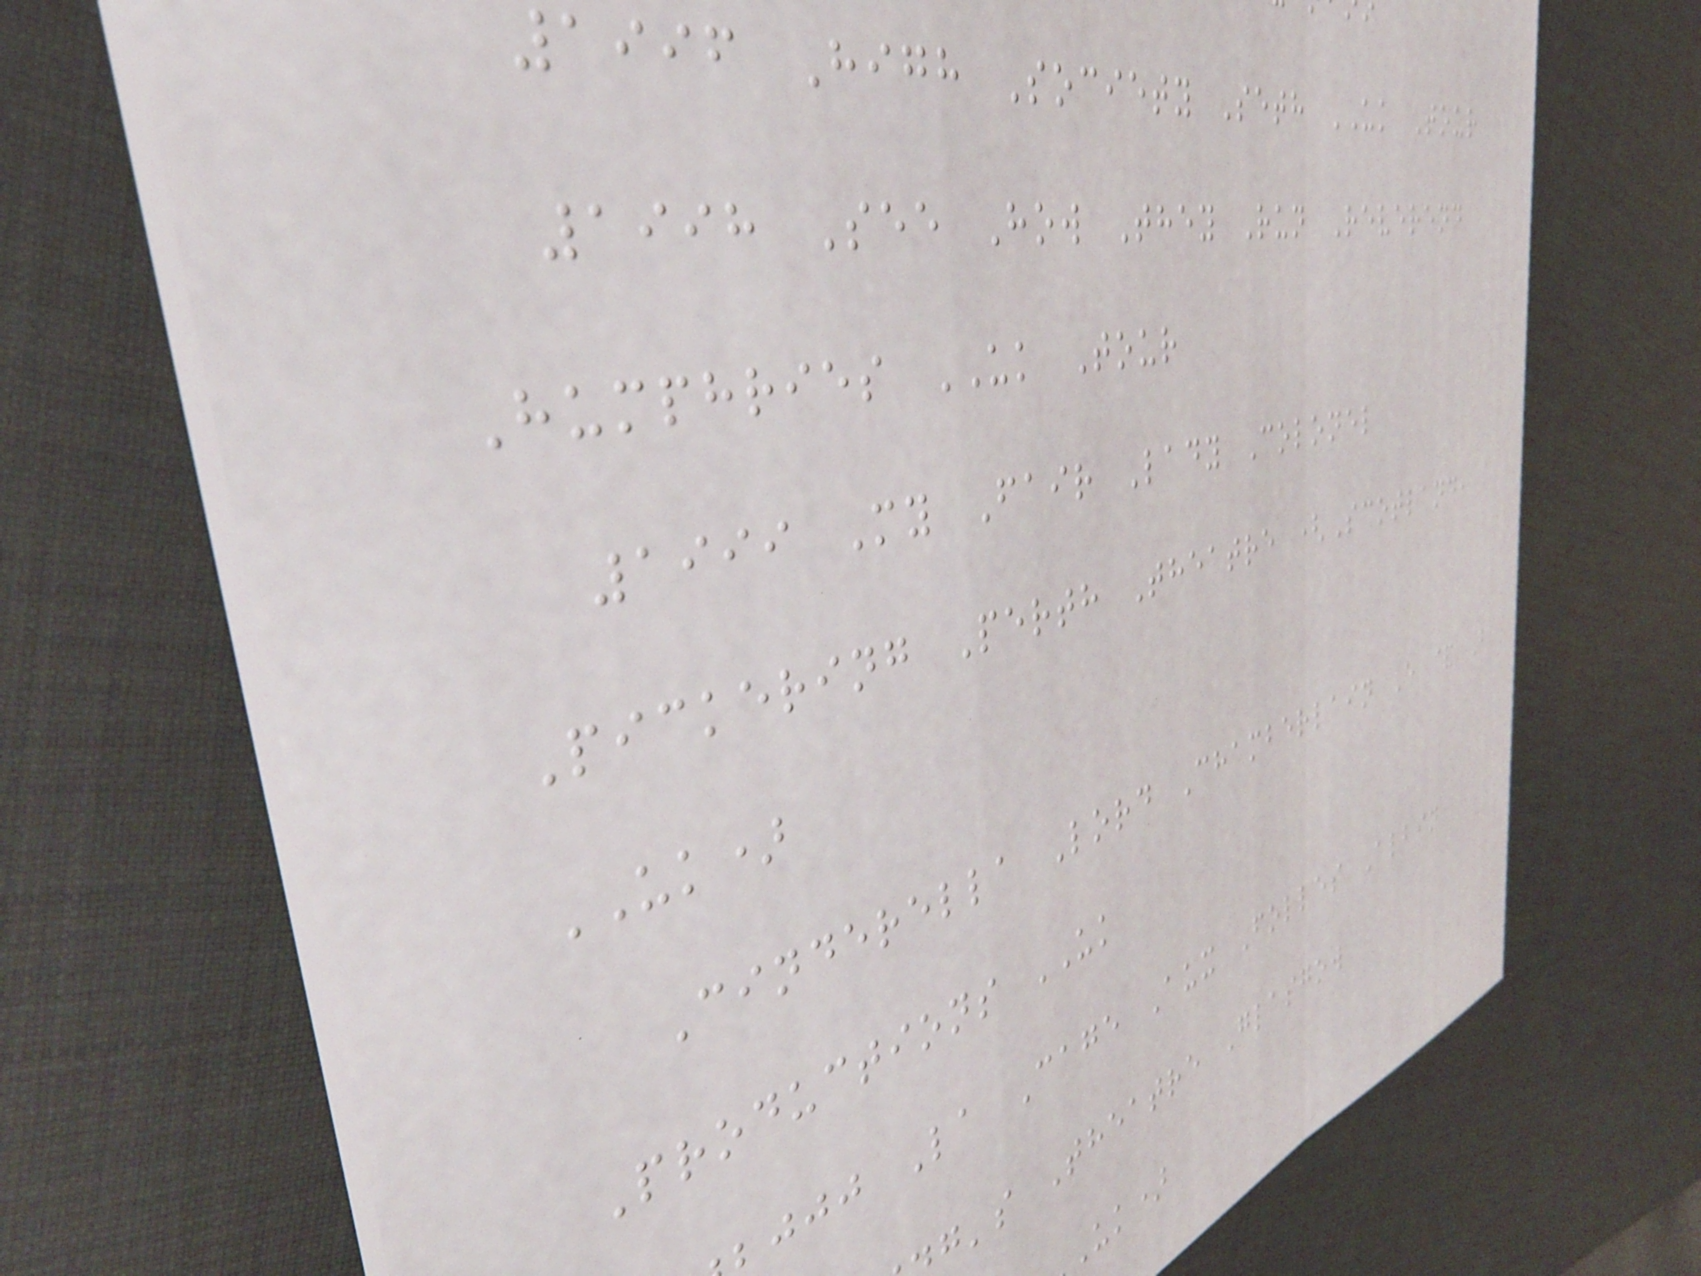1996 High Society Seth UK Tour
1998 See How They Run Reverend
Humphries UK Tour
1999 My Fair Lady Colonel
Pickering Perth Theatre (Scotland,
UK)
Cinderella Lord Chamberlain E & B
Productions UK
jjj La Cage Aux Folles Albin
g's Theatre Glasgow
